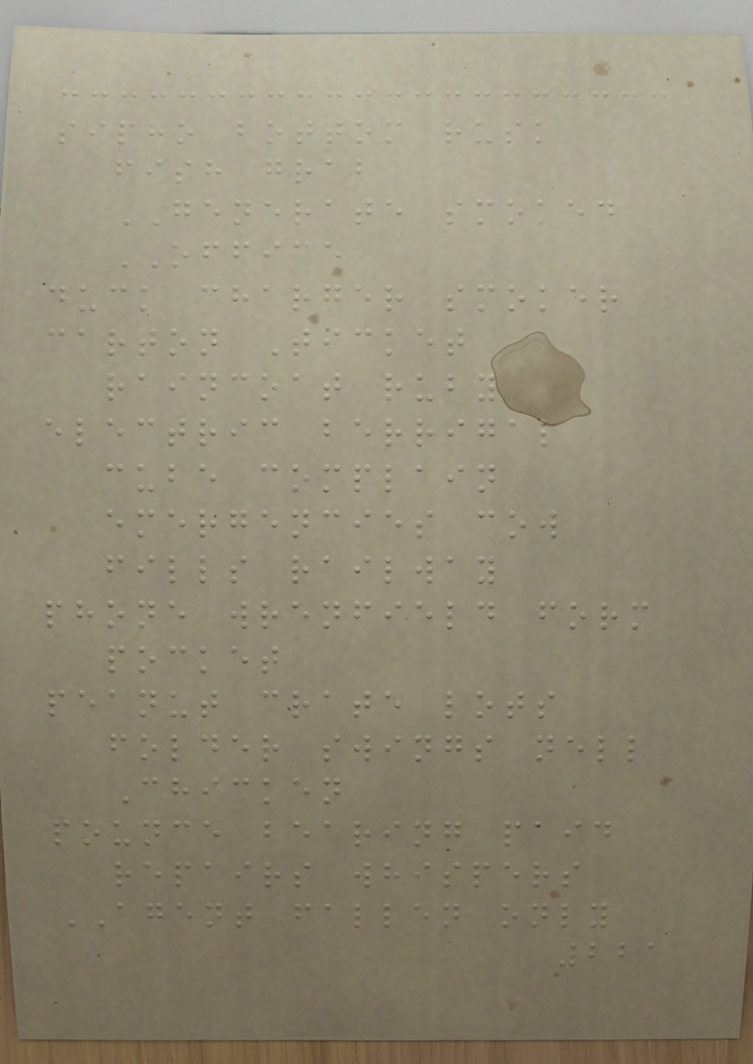sipho bottom rusk
fish grab
GENERATE smoked
OFFICE
duck charger smoker
carton Ticket
raincoat ruby
electric berrigal
cube complain
emergencies cow
fills railway
phone wrenfield form
pocket
peanut crate lots
folder swings nell
Chicken
pounce bearing paid
repairs whispers
AGENT fallen only
221
